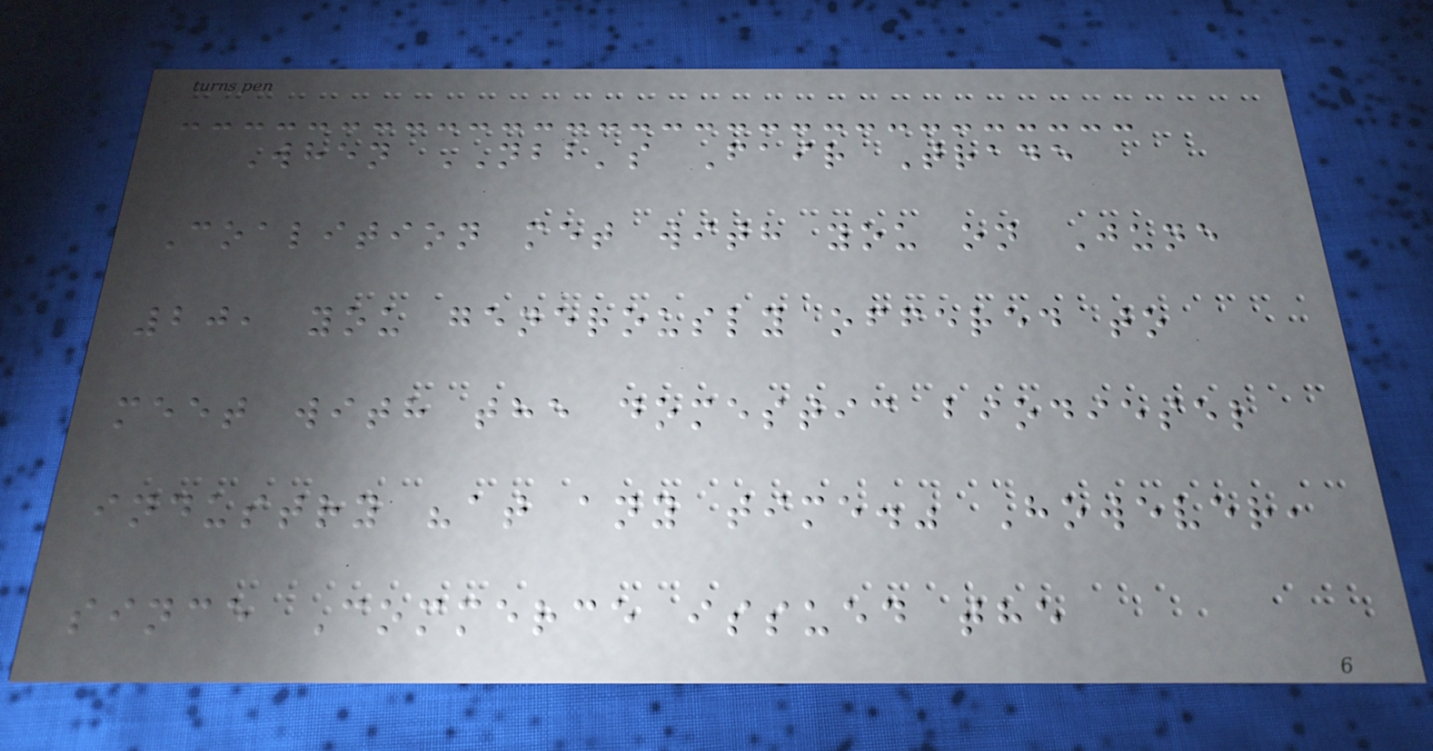When NBB's Fair Trade
Coalition met with you on June
20, you generously offered to
meet with the domestic biodiesel
industry "at any time." However,
since Commerce issued the
